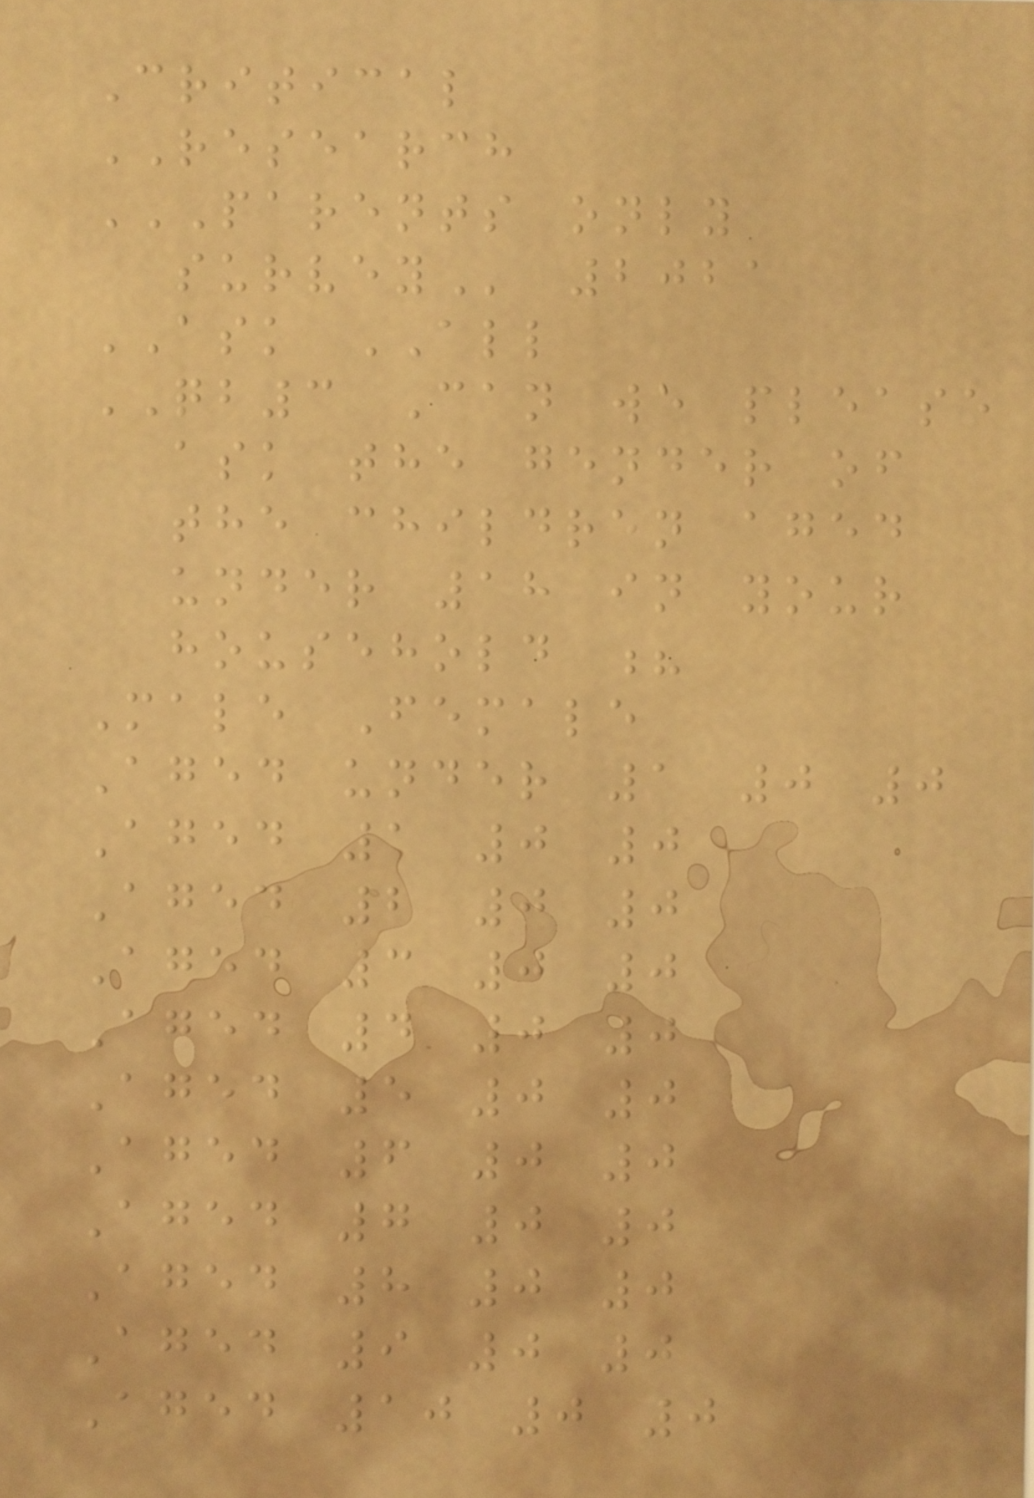Critical
RESEARCH
PARENTS ONLY
SURVEY 2021
ASK ALL
QB3 Can we please
ask the gender of
the children aged
under 18 in your
household ?
Male Female
Aged under 1 0 0
Aged 1 0 0
Aged 2 0 0
Aged 3 0 0
Aged 4 0 0
Aged 5 0 0
Aged 6 0 0
Aged 7 0 0
Aged 8 0 0
Aged 9 0 0
Aged 10 0 0
